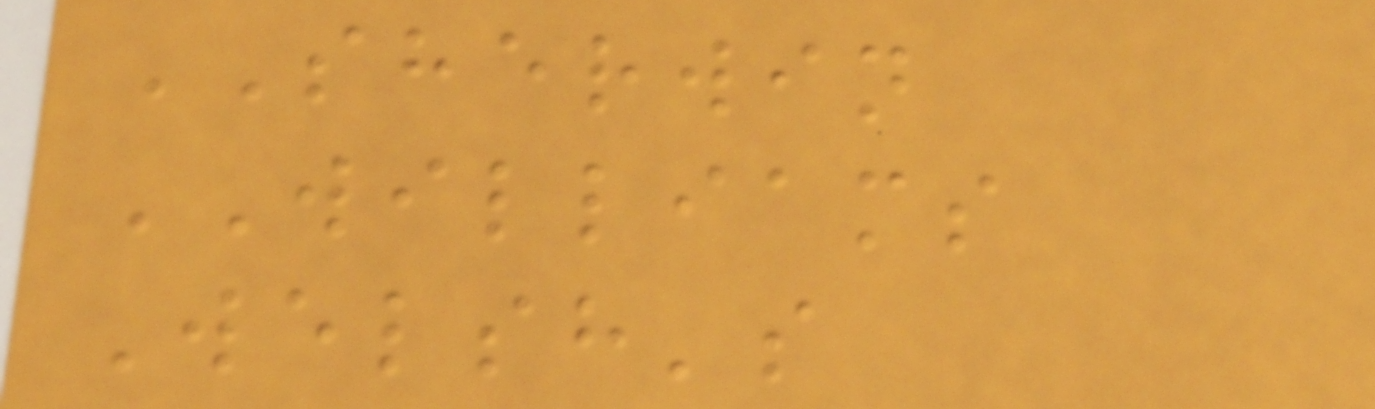SHERWIN
WILLIAMS
Welsh's
